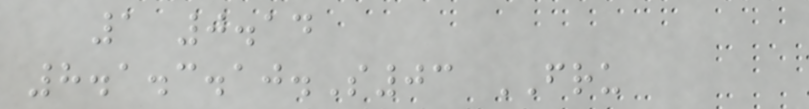1 0.14
8.1.3.10.S03 FRU
